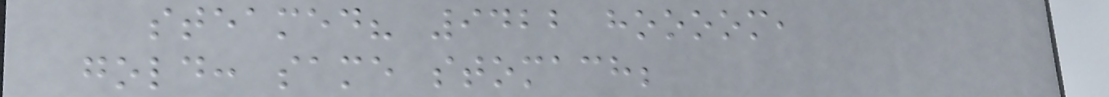steamed? 9422 hoooom,
gold: same stomach;
